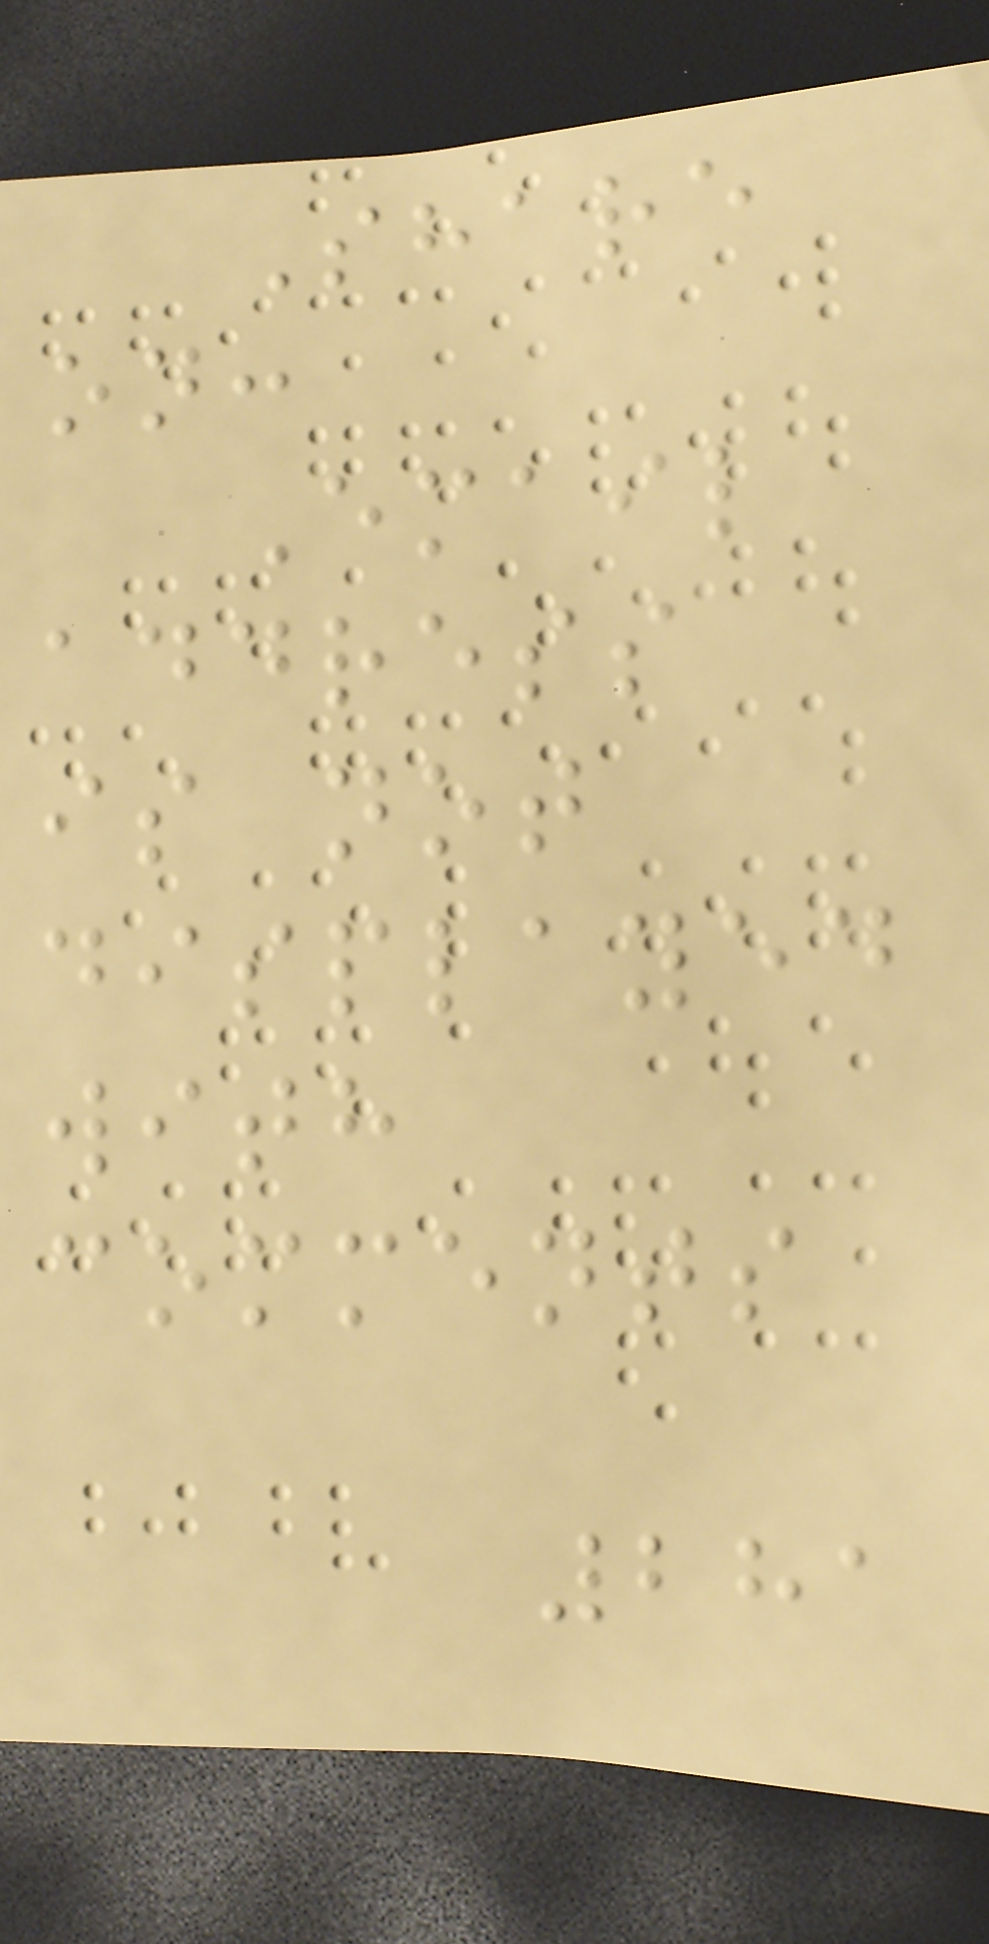Share
on:
Email
address
is not
displayed
with
comments
281
